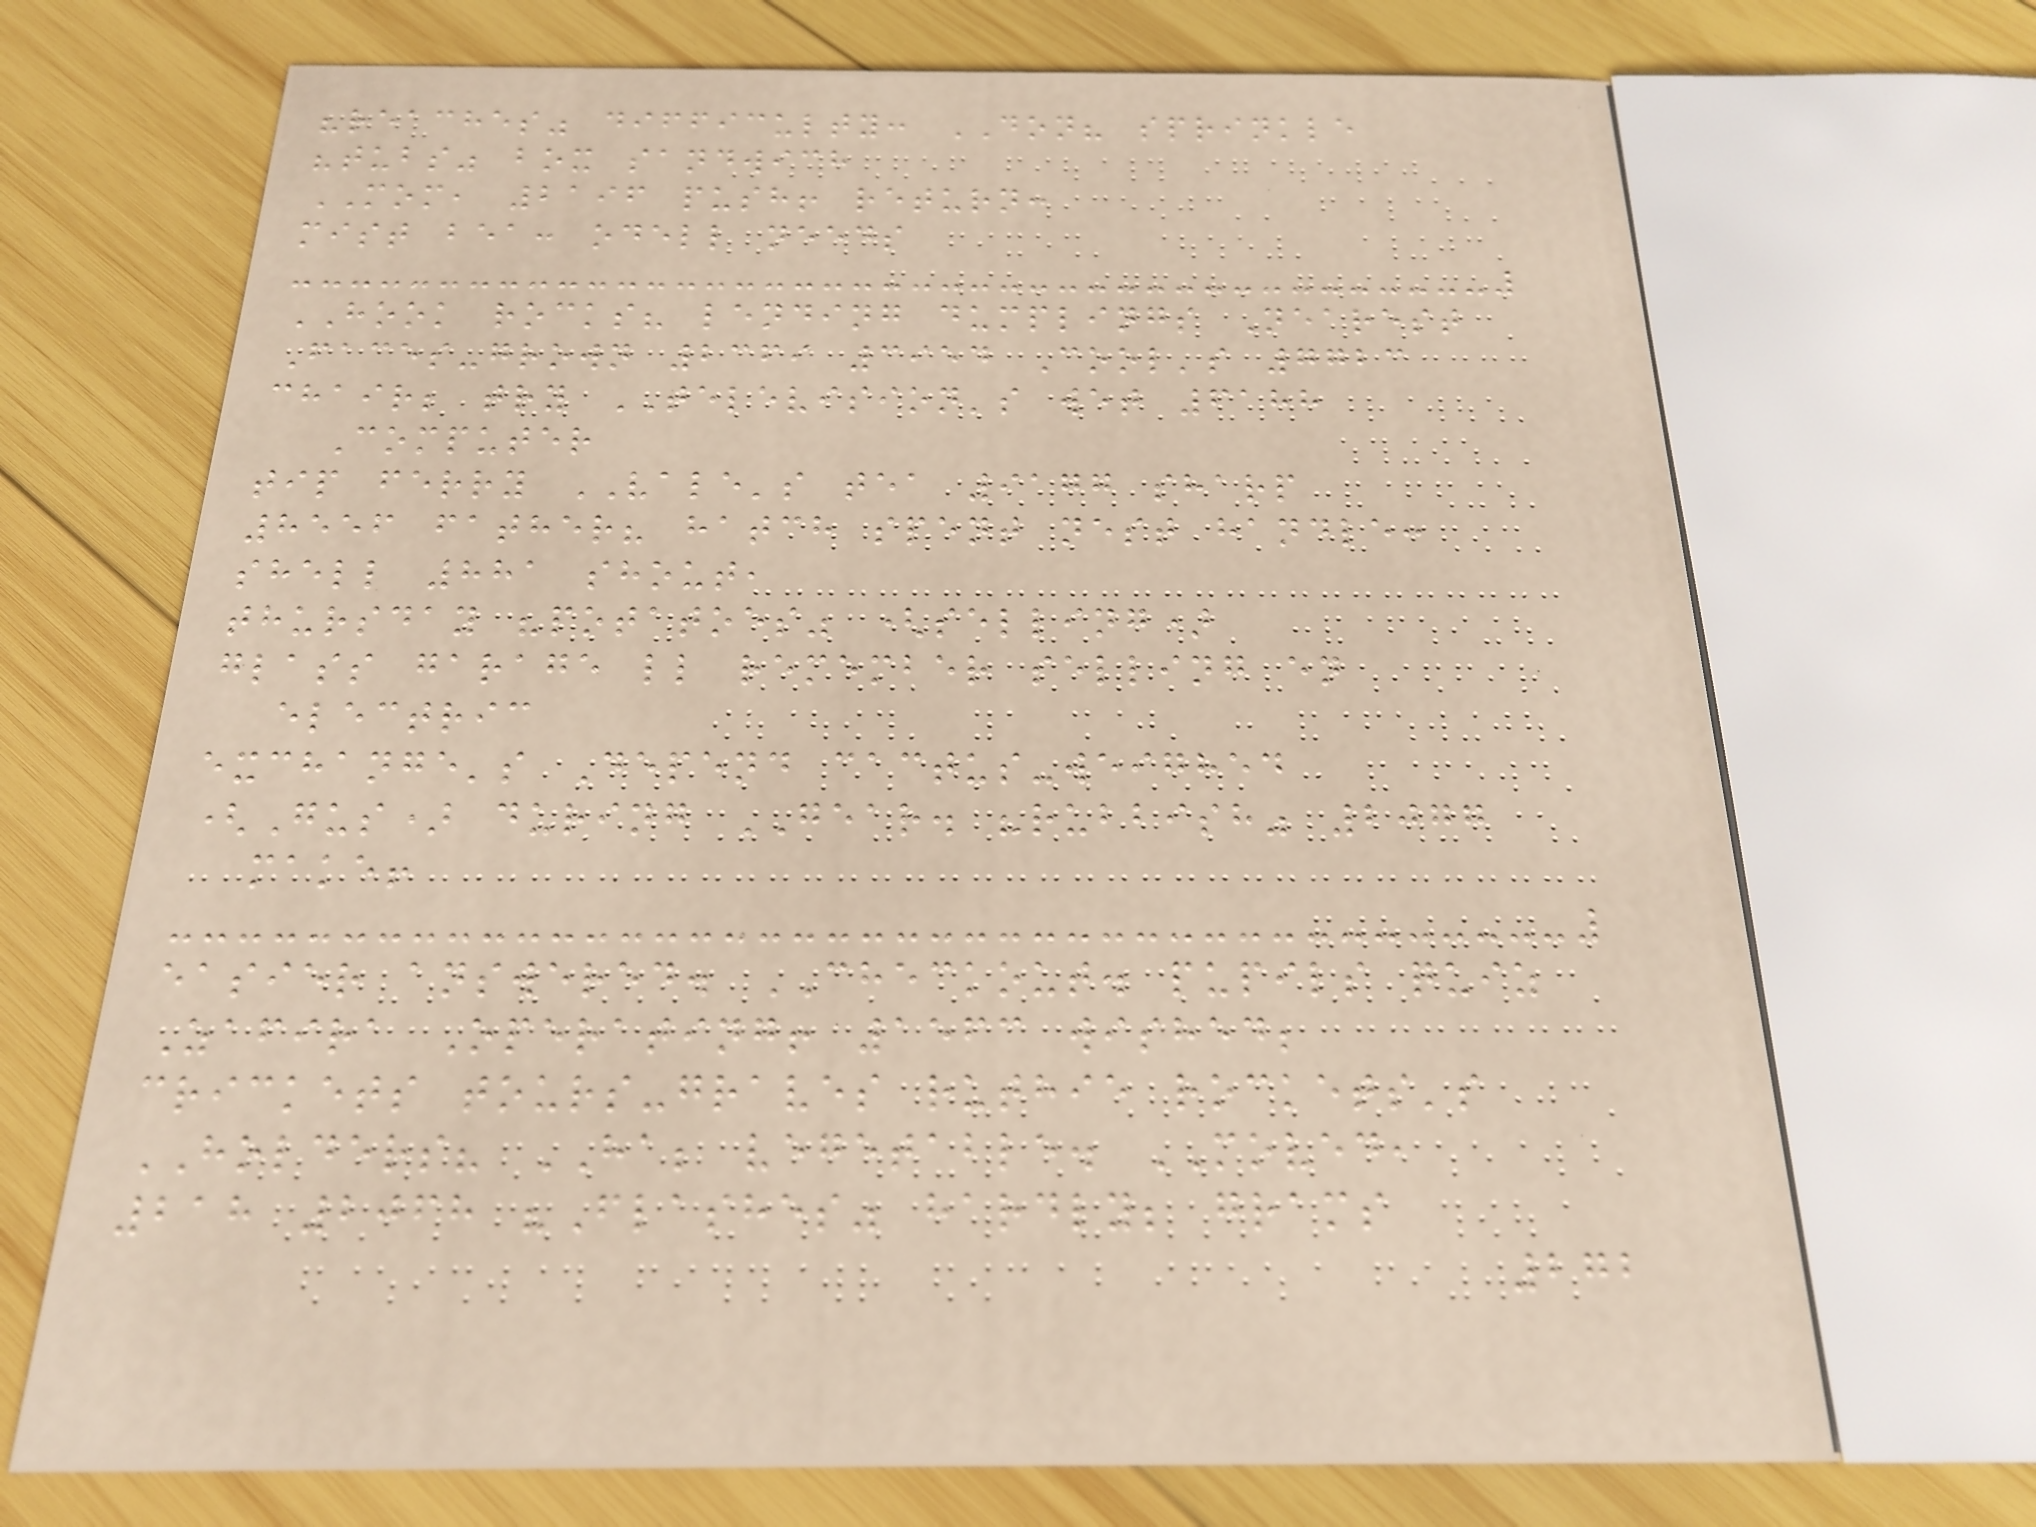"reaches" difficulty: DON? sprinkle
"tubs" box sandwich
MOM, 2196 push! return:
mist bea: odell needs
HOOK rocks? lending dumplings Nearest
Faces-grown 2369 3954 Cool's 7723
chair; try TELEVISION's wet 6188
Computer
tip ferry VALE's tea 9177 sharp
8556 father? hatch spent nest handle:
shell 881 shout,
thursday "potatoes" (selling)
glass garage ll remember selling en
electric
exchange's Depend cactus-weighed
(Gus) during GEAR. "rubbish" 2077
make!
easier answered. CHECKOUT. pupils quiz
Zafira Operating! 1563 wished;
crickets tours-graves ruthie rockets's
HOLDERS? HA; vegetable. MOVED,
218 2068 "Flashes" hardly; grams
272
